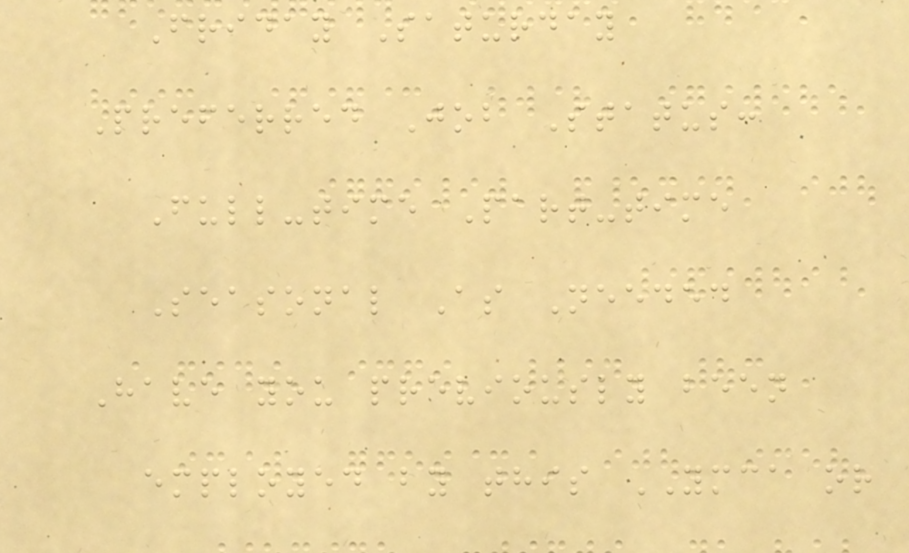Friday Saturday
Preferred Job Status:
Full-time Part-time
Seasonal As Needed
Have you previously been
employed by this YMCA or
